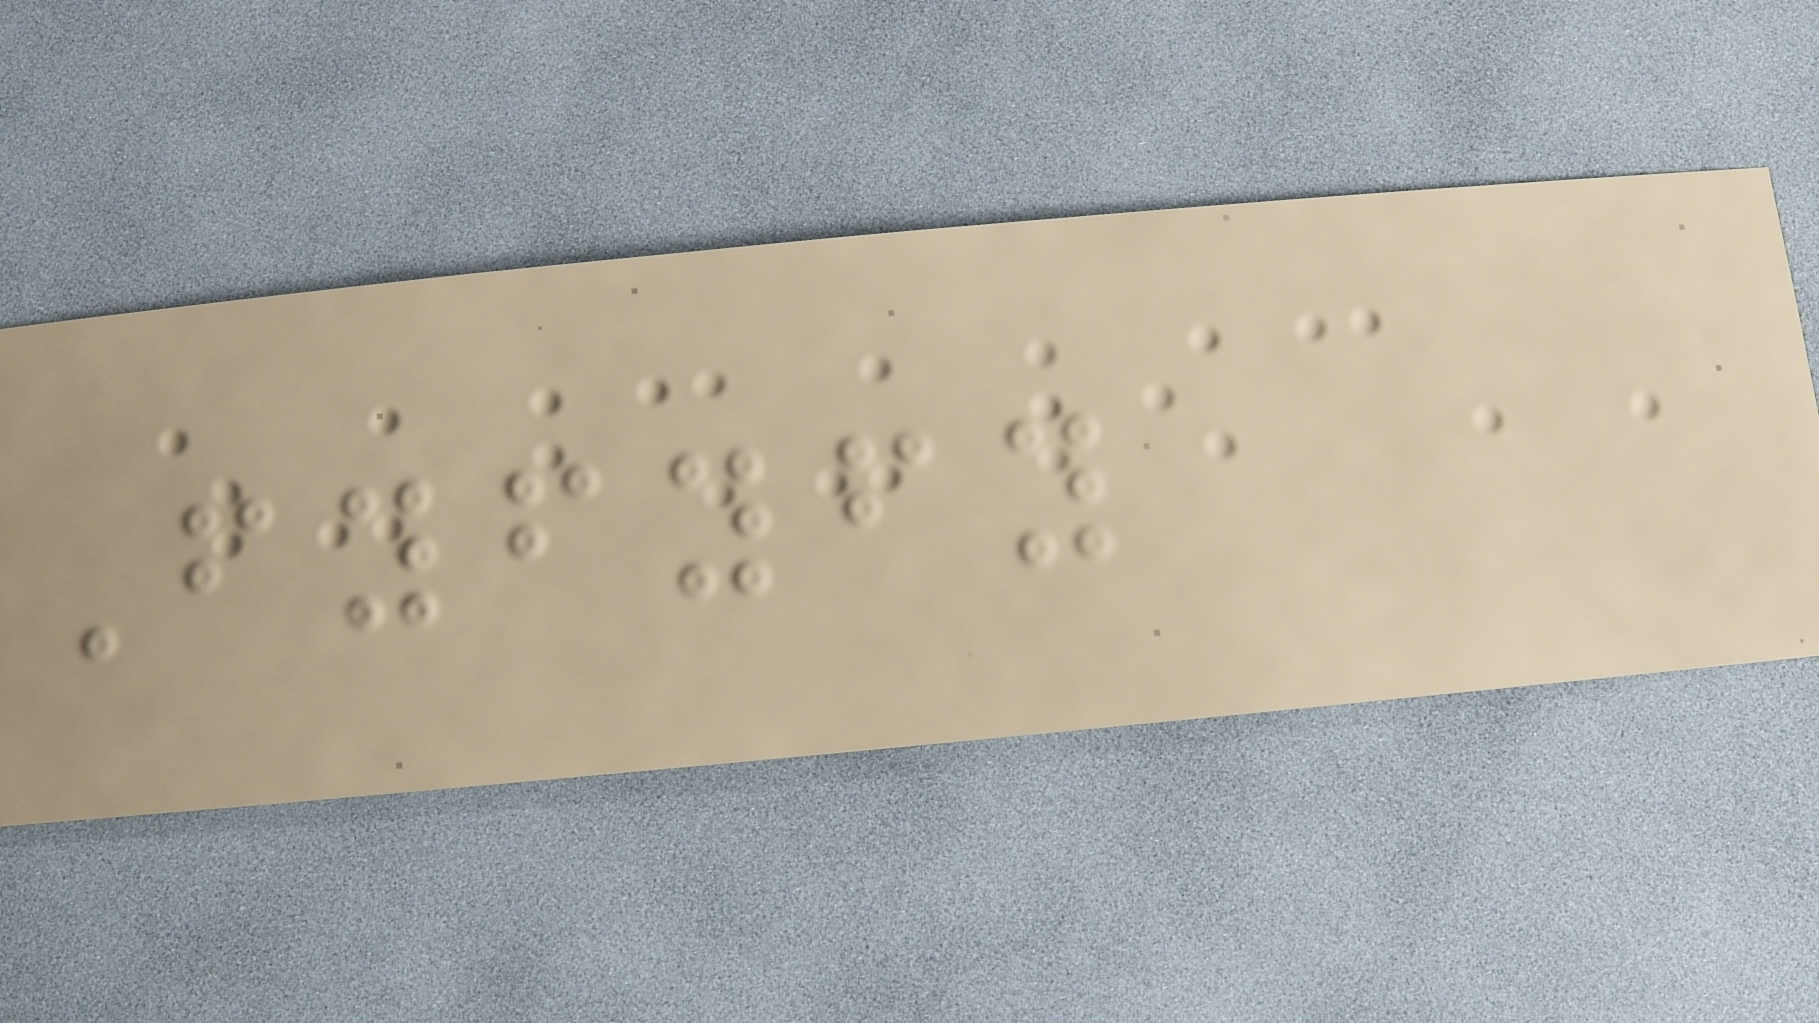Fyfyfy
